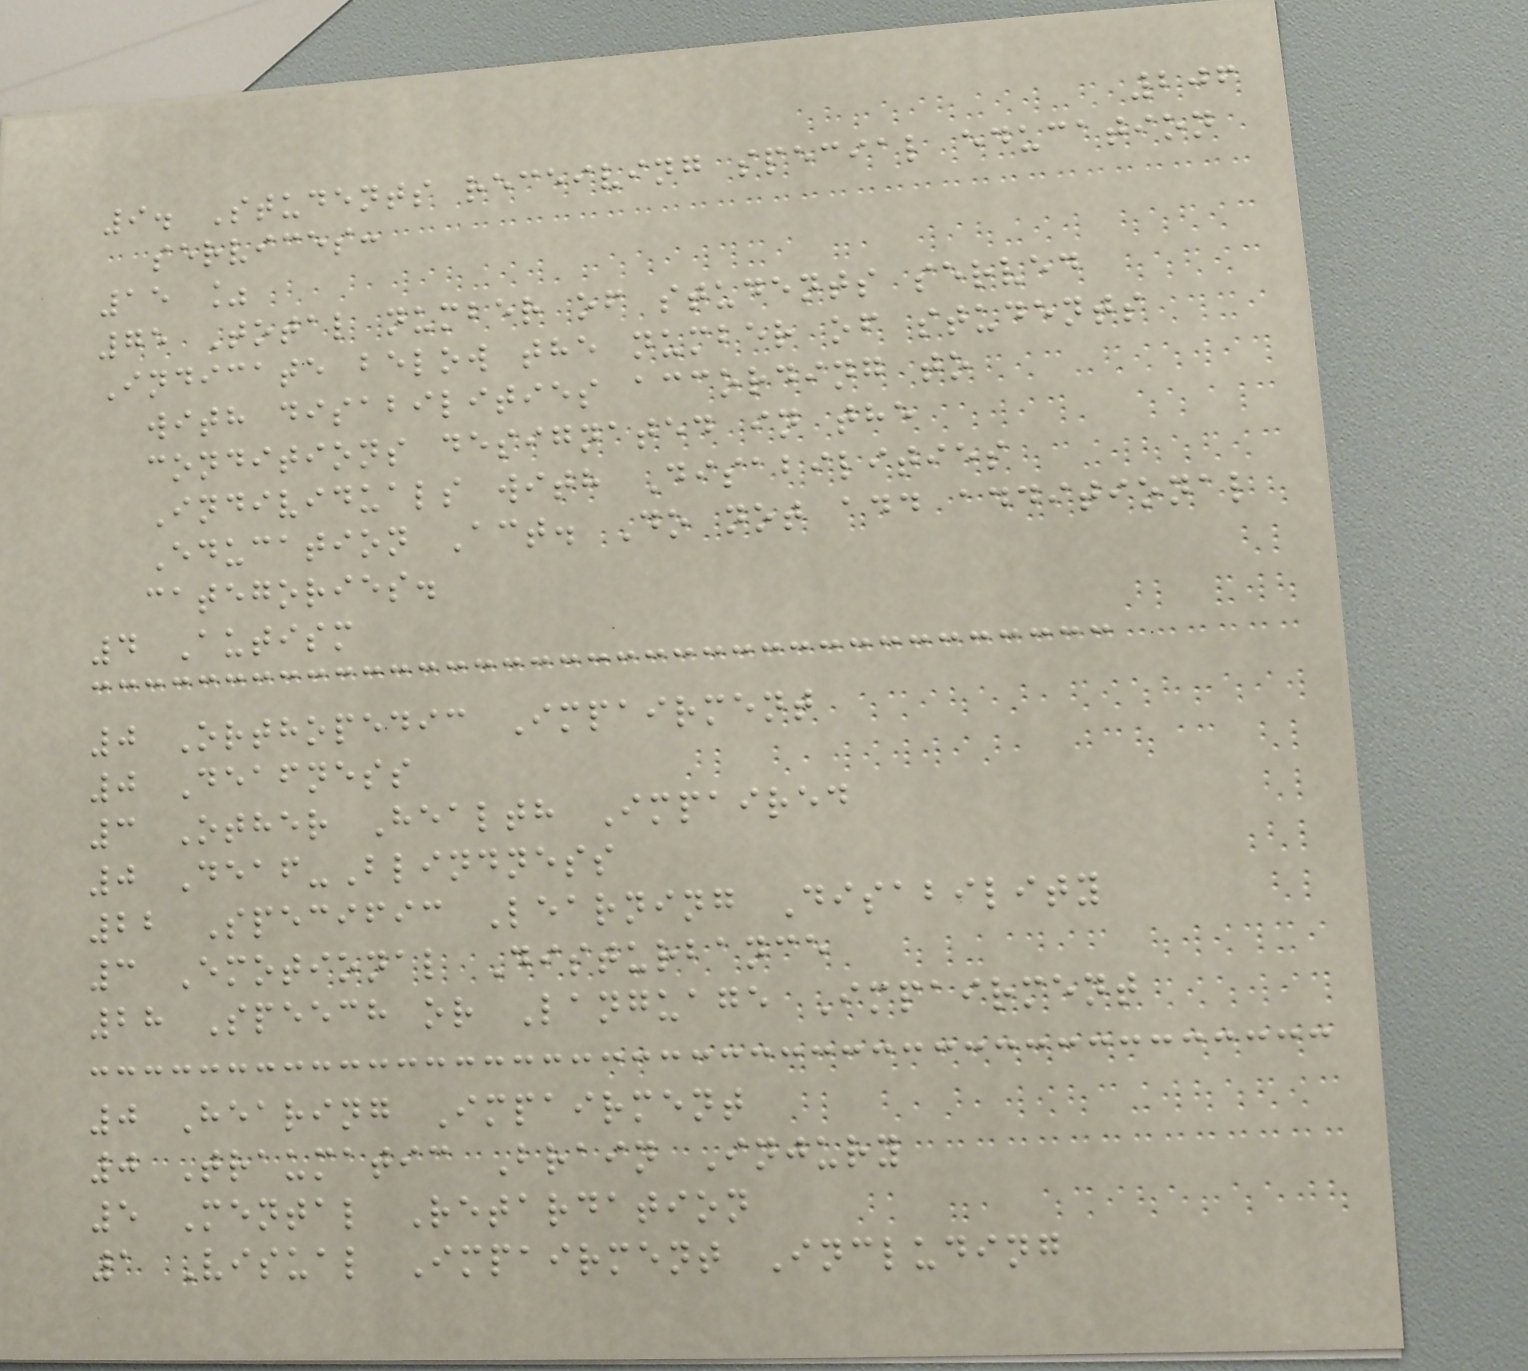206
9. Students receiving special education
services:
15 %
75 Total number of students served
Indicate below the number of students
with disabilities according to
conditions designated in the
Individuals with Disabilities
Education Act. Do not add additional
categories.
4 Autism
0 Orthopedic Impairment
0 Deafness
3 Other Health Impaired
0 Deaf-Blindness
22 Specific Learning Disability
3 Emotional Disturbance
28 Speech or Language Impairment
0 Hearing Impairment
0 Traumatic Brain Injury
5 Mental Retardation
1 Visual Impairment Including
